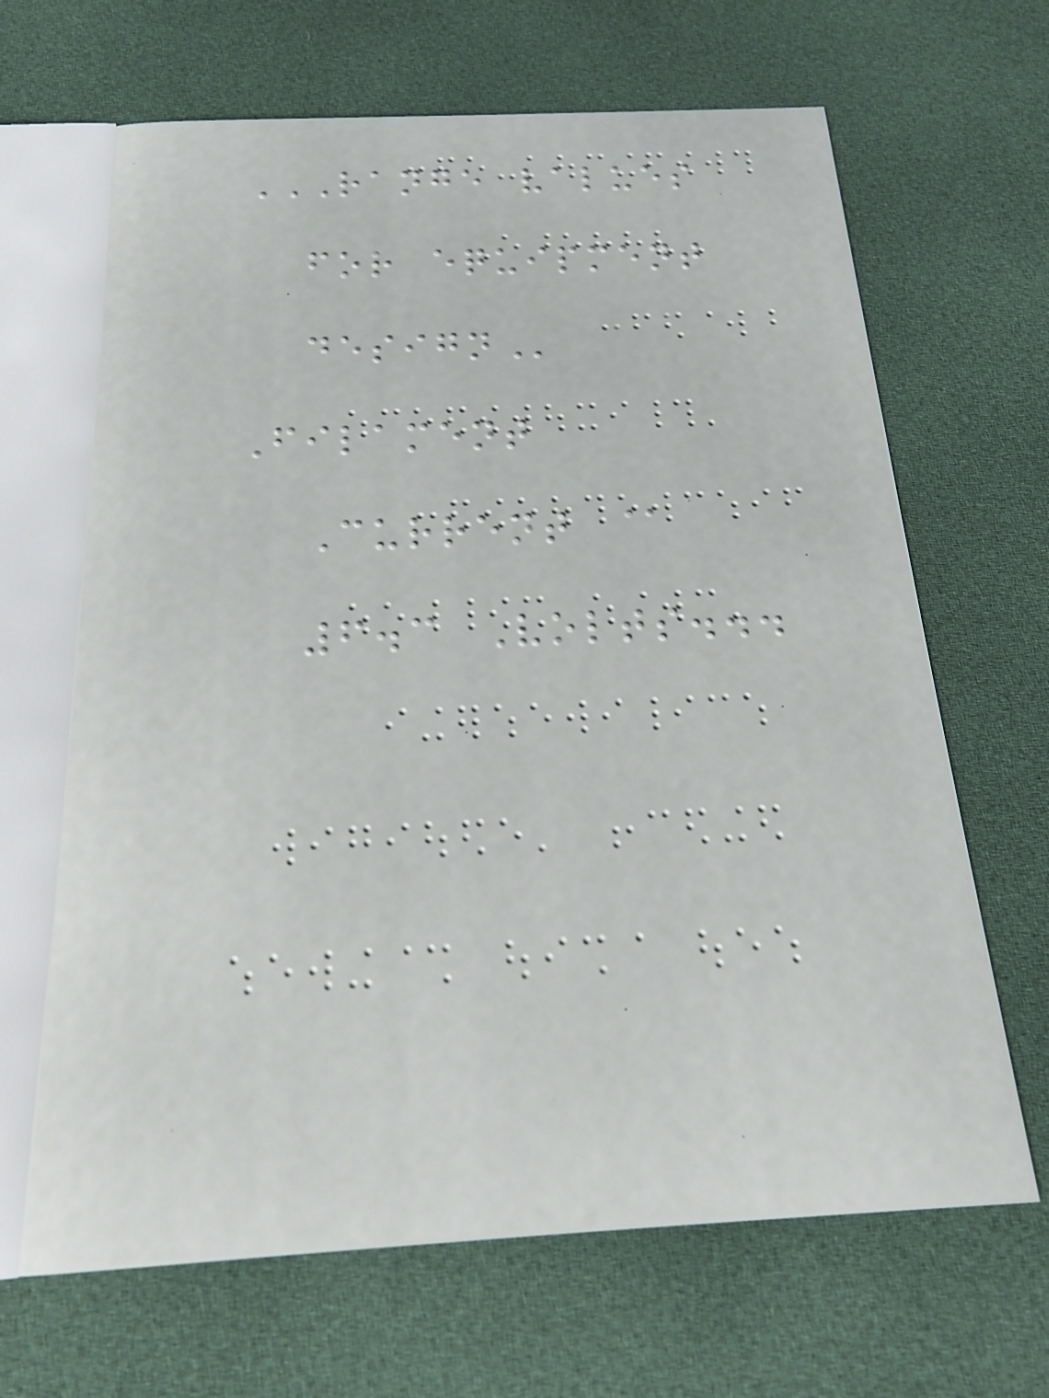RANGE VALUES
FOR EQUIPMENT
DESIGN
Filament
Current @
6.3 Volts...
